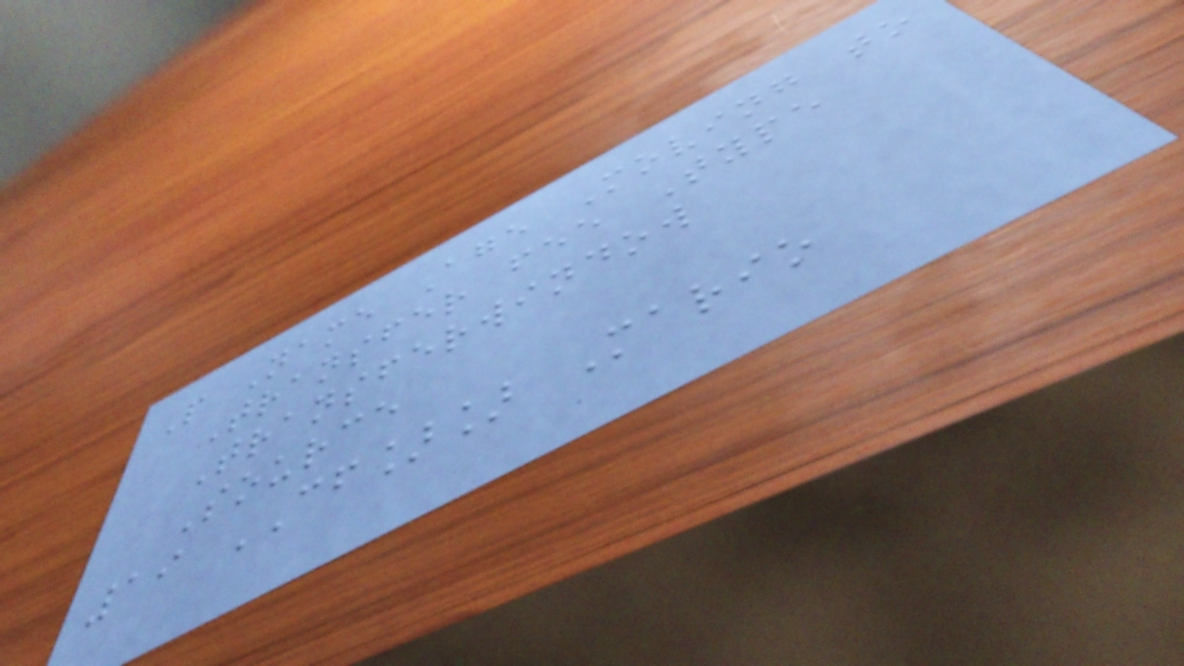P Name Age Moving to
Transfer fee Type
Transferwindow
Source
19 CF]] Mario
